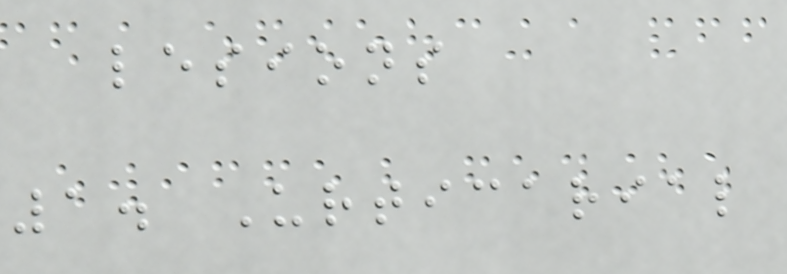lesions
1. Urticarial
